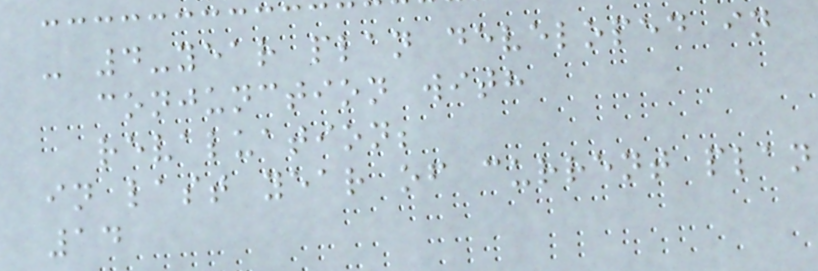- 4-year plan developed in
conjunction with
revaluation;
in last year of current plan
14
